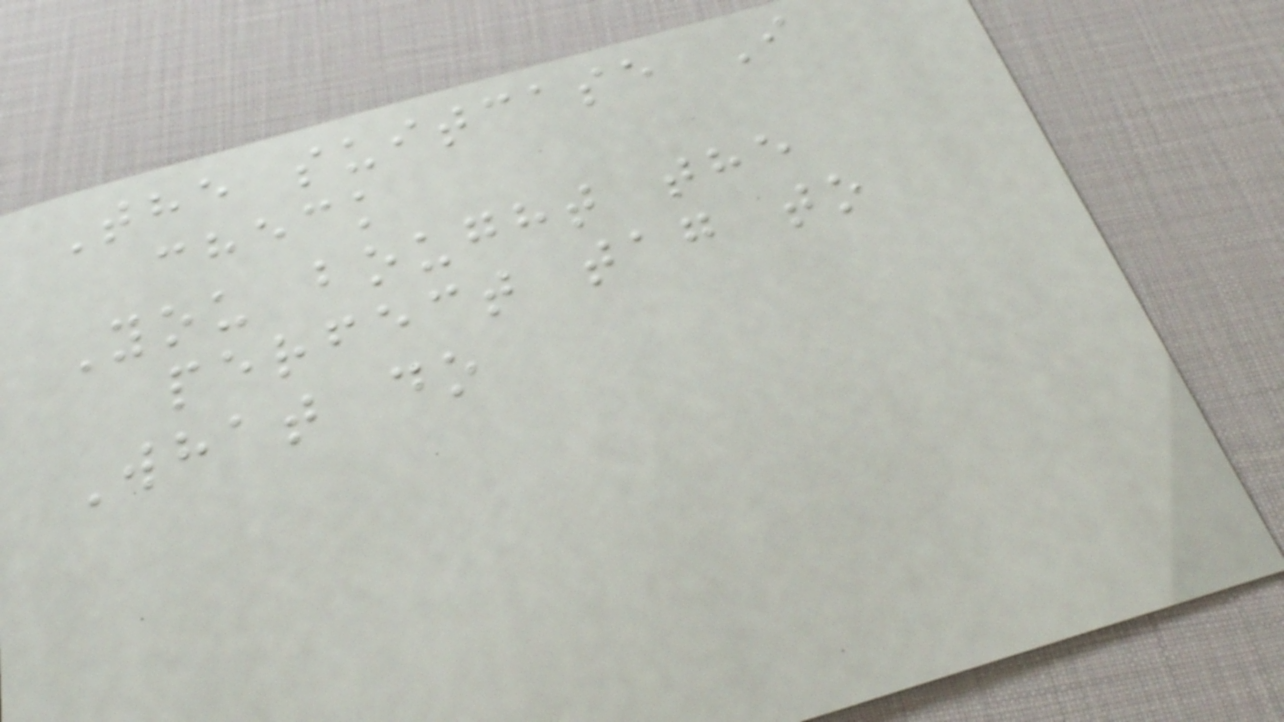The suitcase I
check
You bought the
perfect tag to
What do
